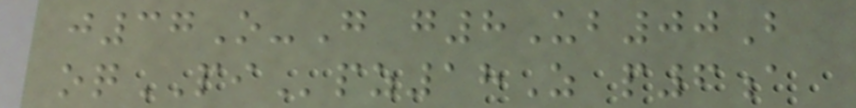j37O-G g8Ub00B
oqPIpz18Z p6a
